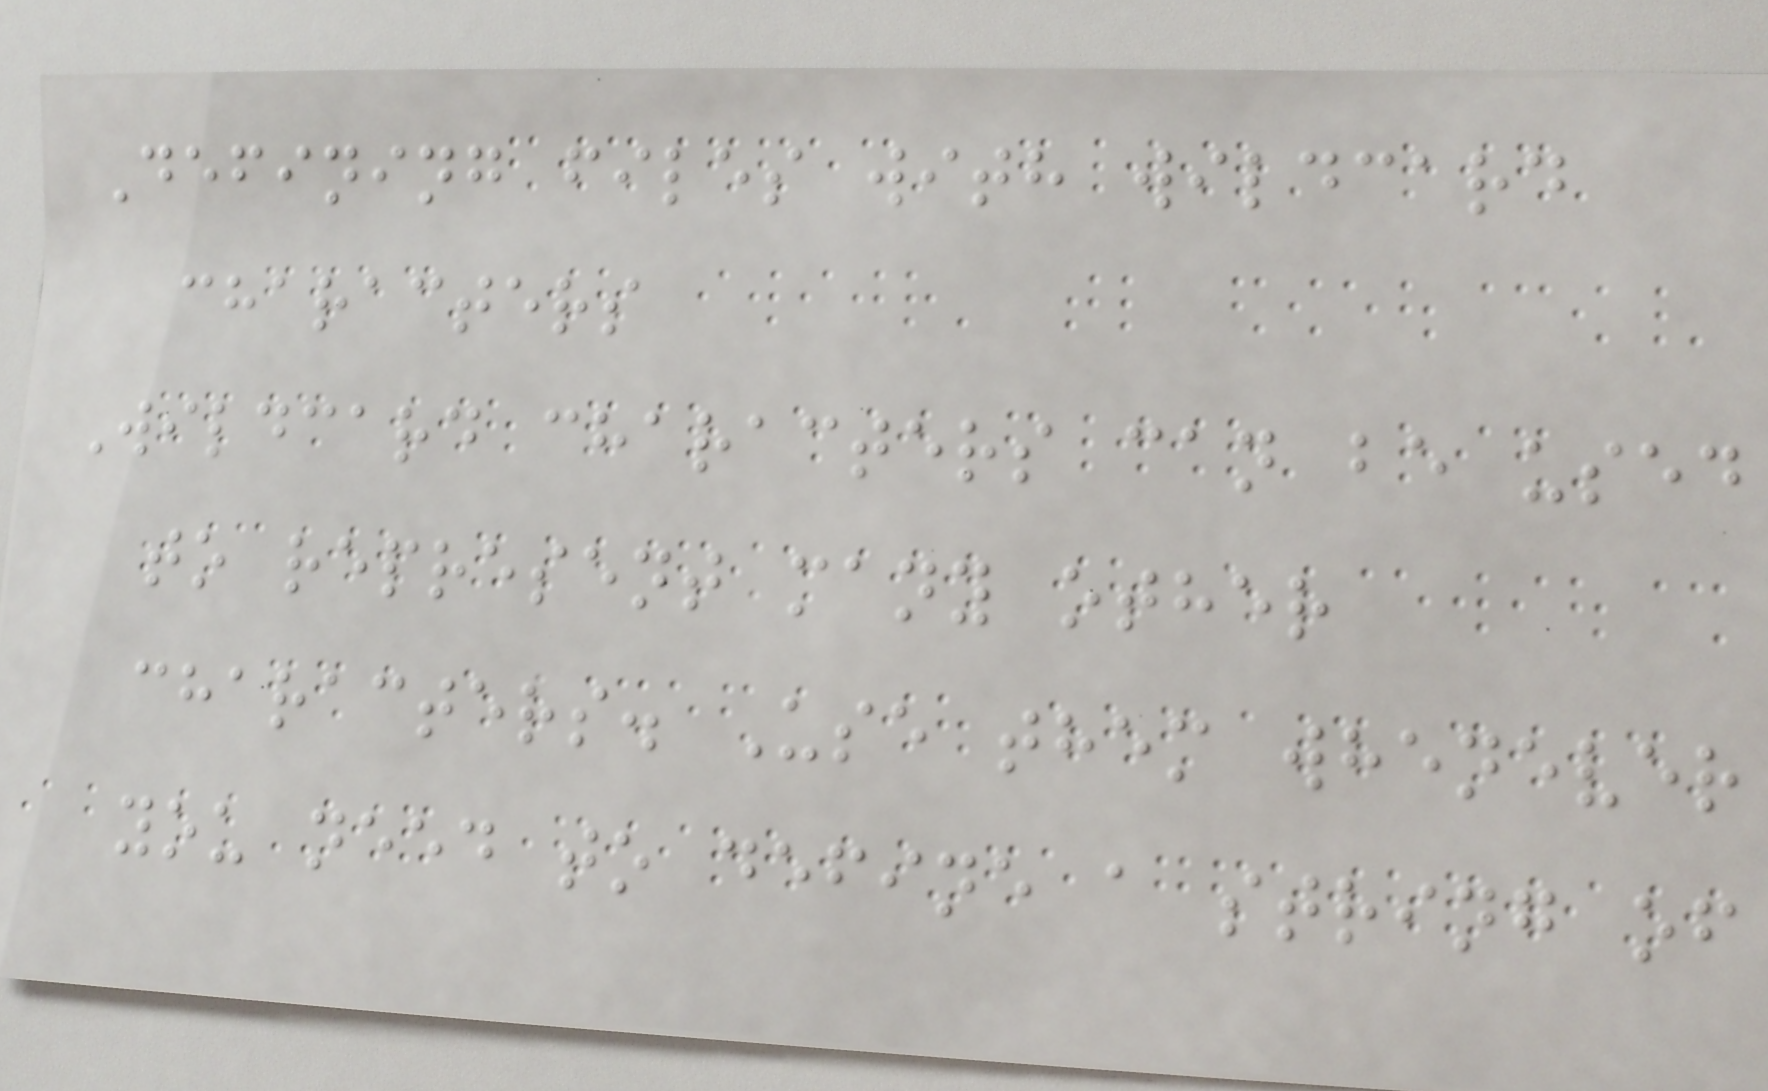Defining files with wildcard
characters
Wildcard characters can be used
to represent many other
characters. Use them whenever
you need to define a string of
